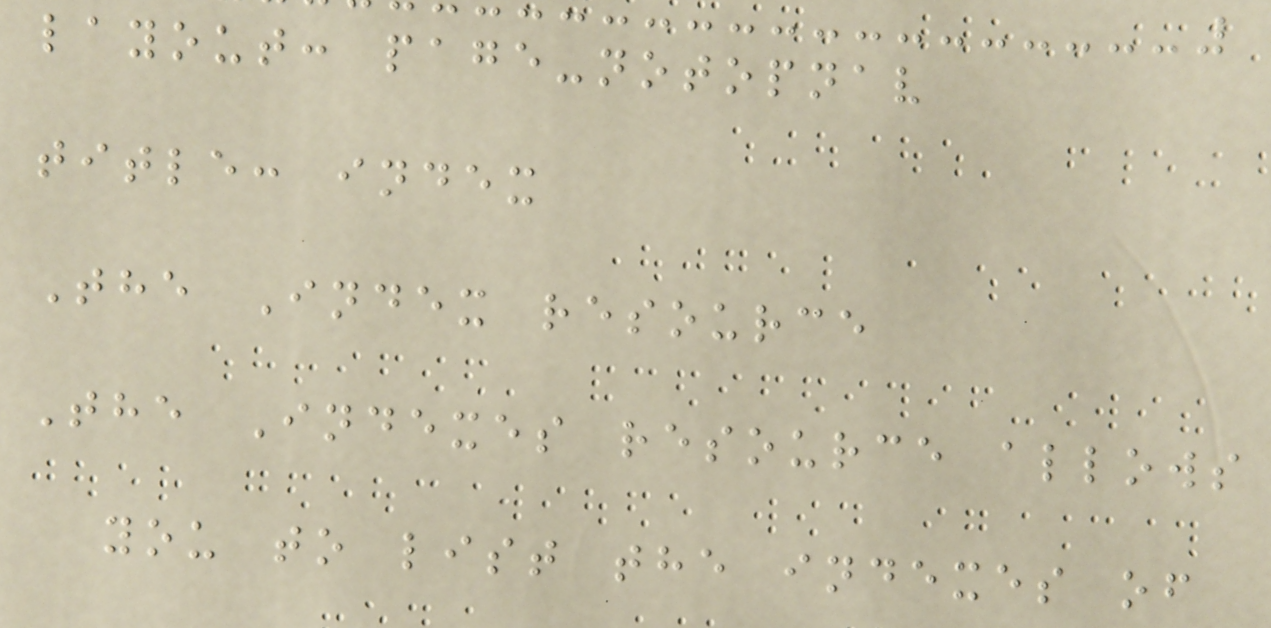layout: page-notopnav
title: index
The Index resource
The Indexes resource allows
you to list the indexes of
